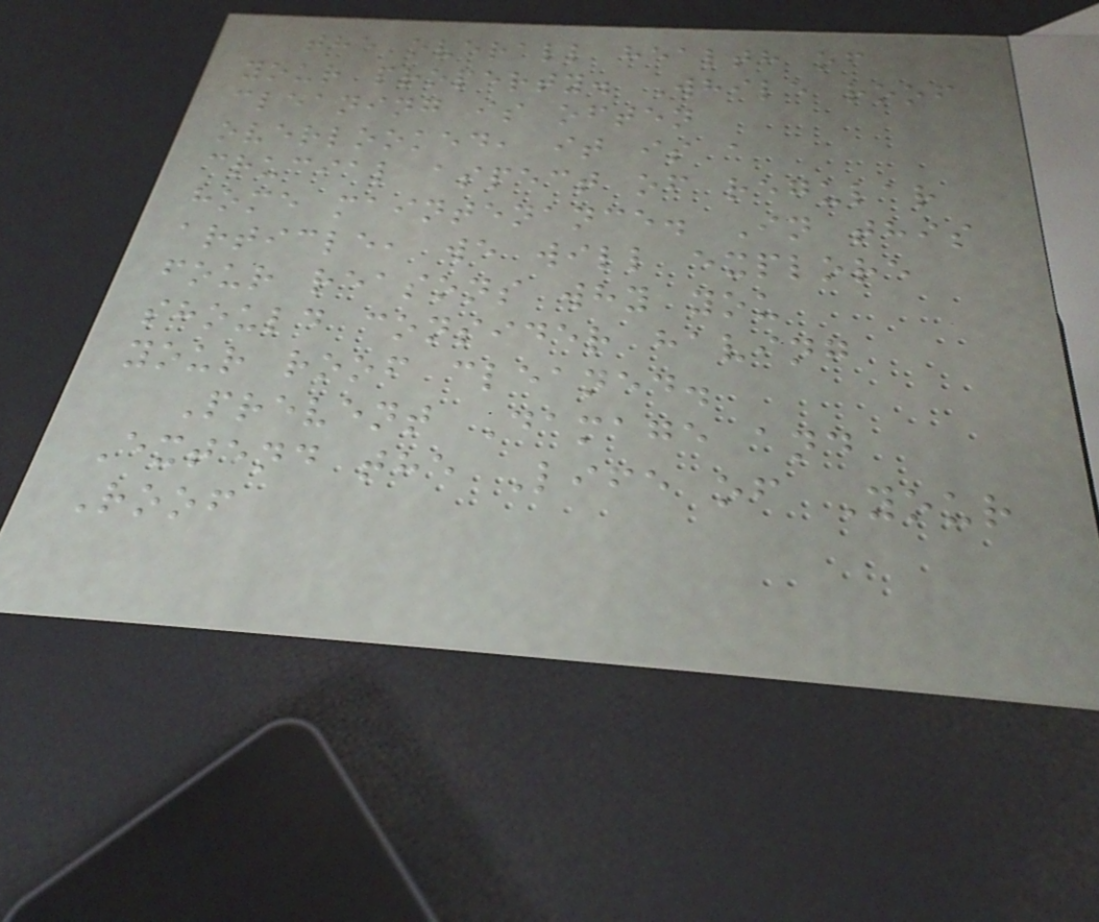the overall health of
your property. While roof
cleaning is often
overlooked, it is a
crucial aspect of regular
home maintenance. In this
article, we will explore
four reasons why you
should consider having
your roof cleaned.
Prevent Damage and
Extend the Life of Your
Roof
